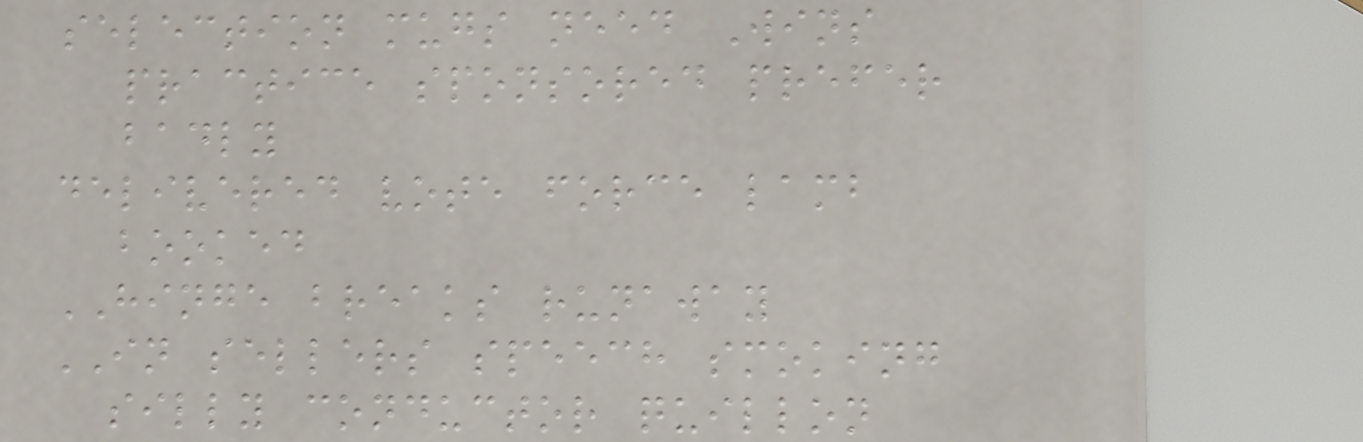selection mugs need Wins
practice sponsored prefer
badly
delivered vote force lamb
booked
HINGE breaks runaway
IN sellers speech smoking
silly conductor quillon
